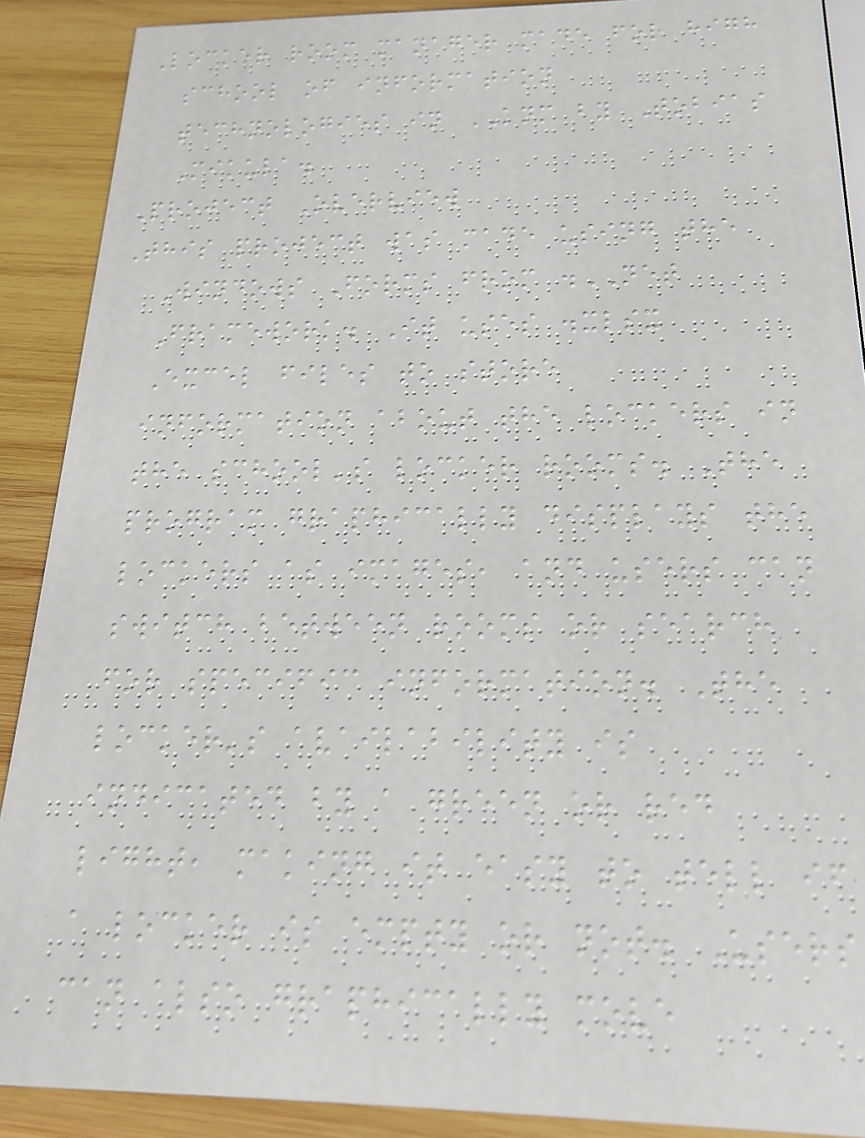Locker room manager made for high
school of information
technologies in KNM by Tobias
Mikula.
Project Overview
This project was made using the
Windows Forms from .NET
Framework. It uses .xlsx
Excel files to store
information about the lockers in
the school's locker rooms. The
program graphically displays the
lockers as images, and users can
switch between rooms or search
for specific information. The
locker's availability is
indicated by a green or red
light, making it easy to tell if
a locker is empty or not. Users
can also graphically move
